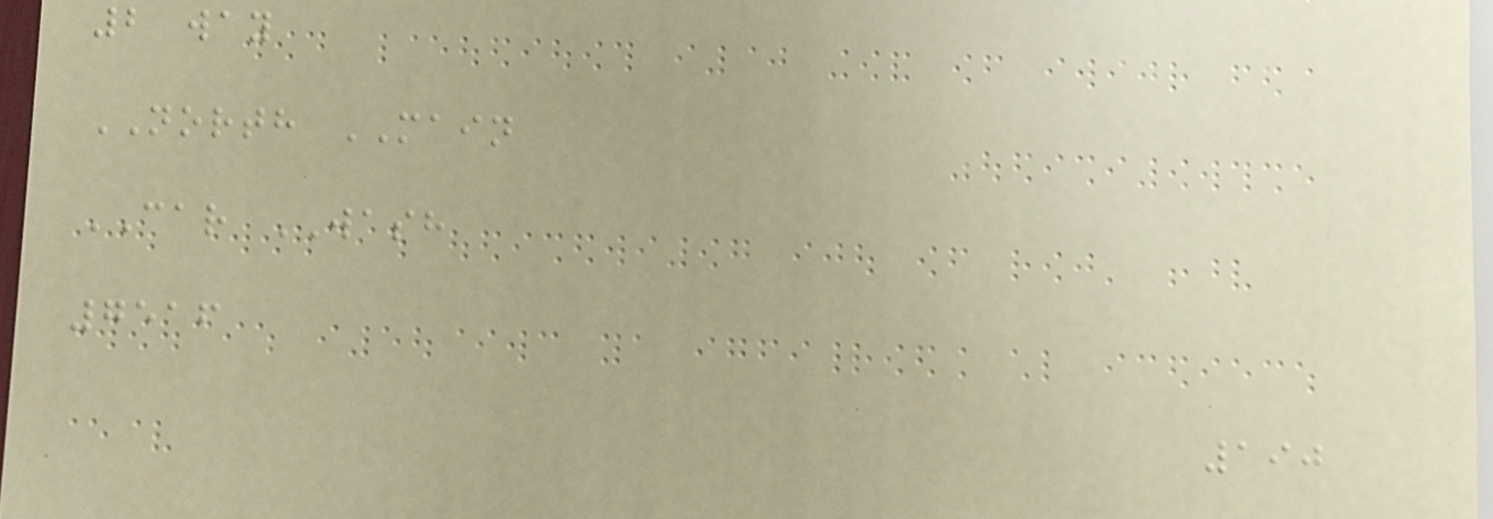2 way
NORTH MAIN
CAR WASH
7516
190
